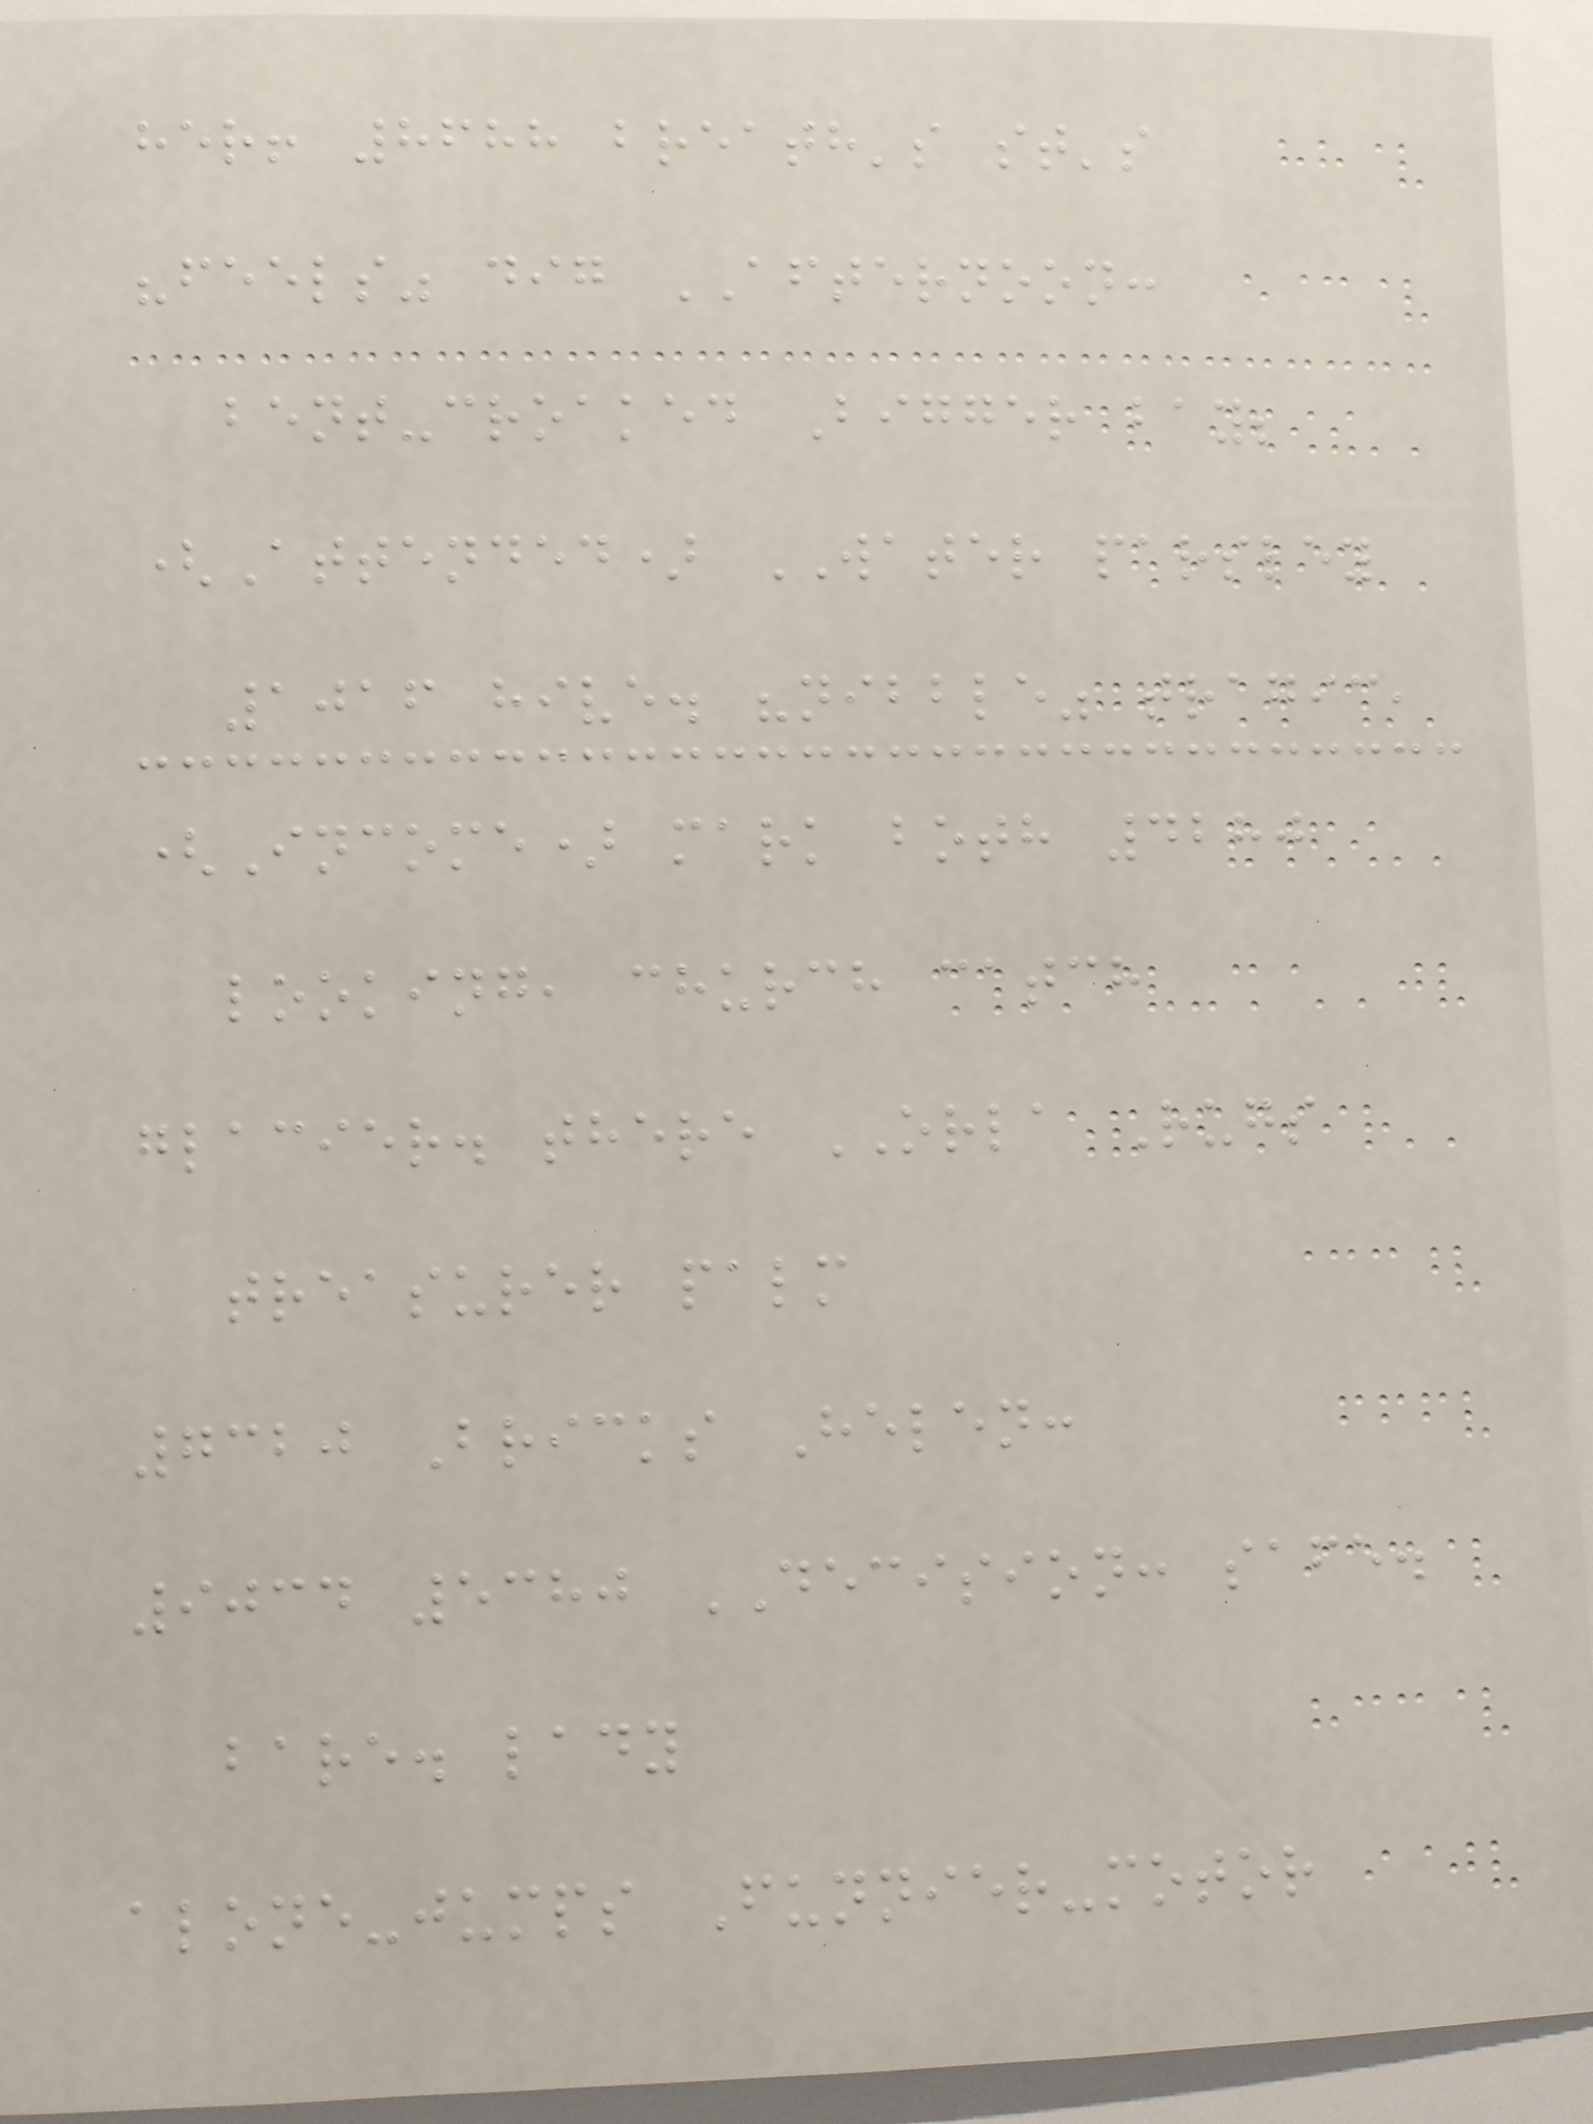her! 8688 breath's st's
"feels" dig AFTERNOON:
bent-croaked Bigger bay;
(Attended) WATER parsley
1016 hive. "nibble" tragic,
(Income) mark both 4280
looking, church catch
glacier. there ORLA Rugs
treasurer palm
7320 Bricks Helen:
9034 5380 DECISION: safe.
bare. lady
alone-jumps Funnier-motor
